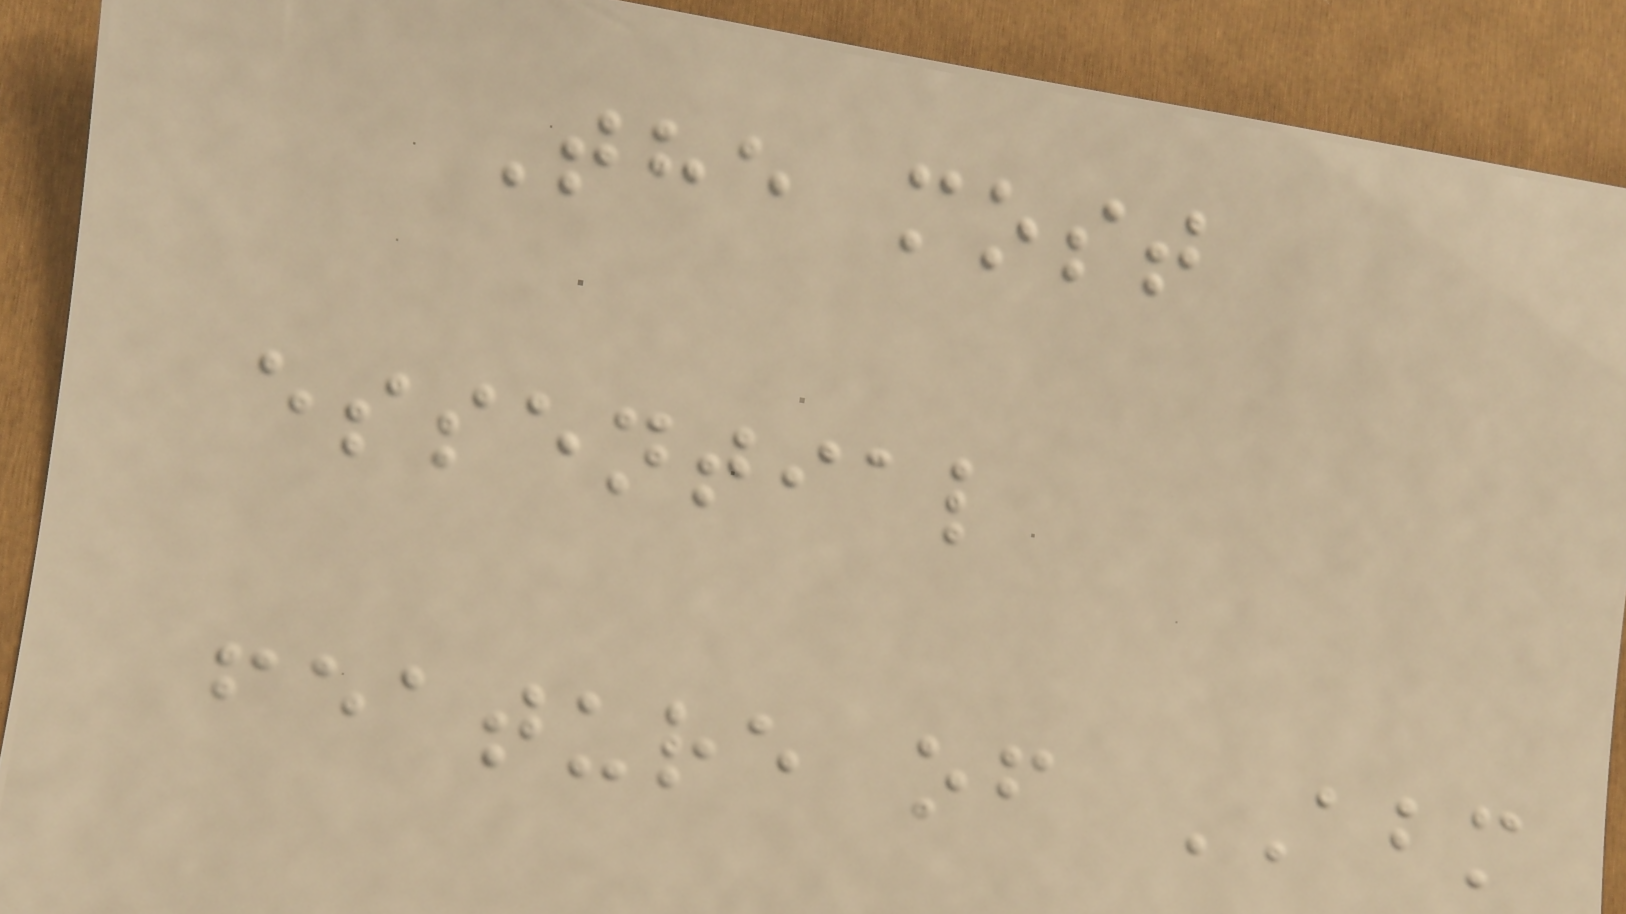The most
essential
feature of ABM
